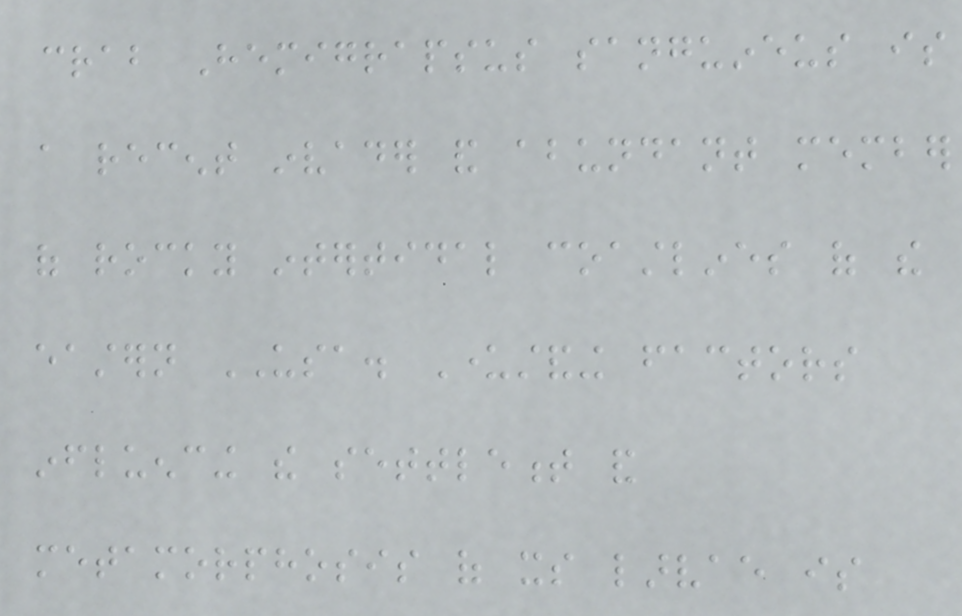crab Hemigrapsus sanguineus is
a recent invader and abundant member
of rocky intertidal coastlines of the
eastern USA. Understanding factors
influencing the settlement and
metamorphosis of its larvae is
